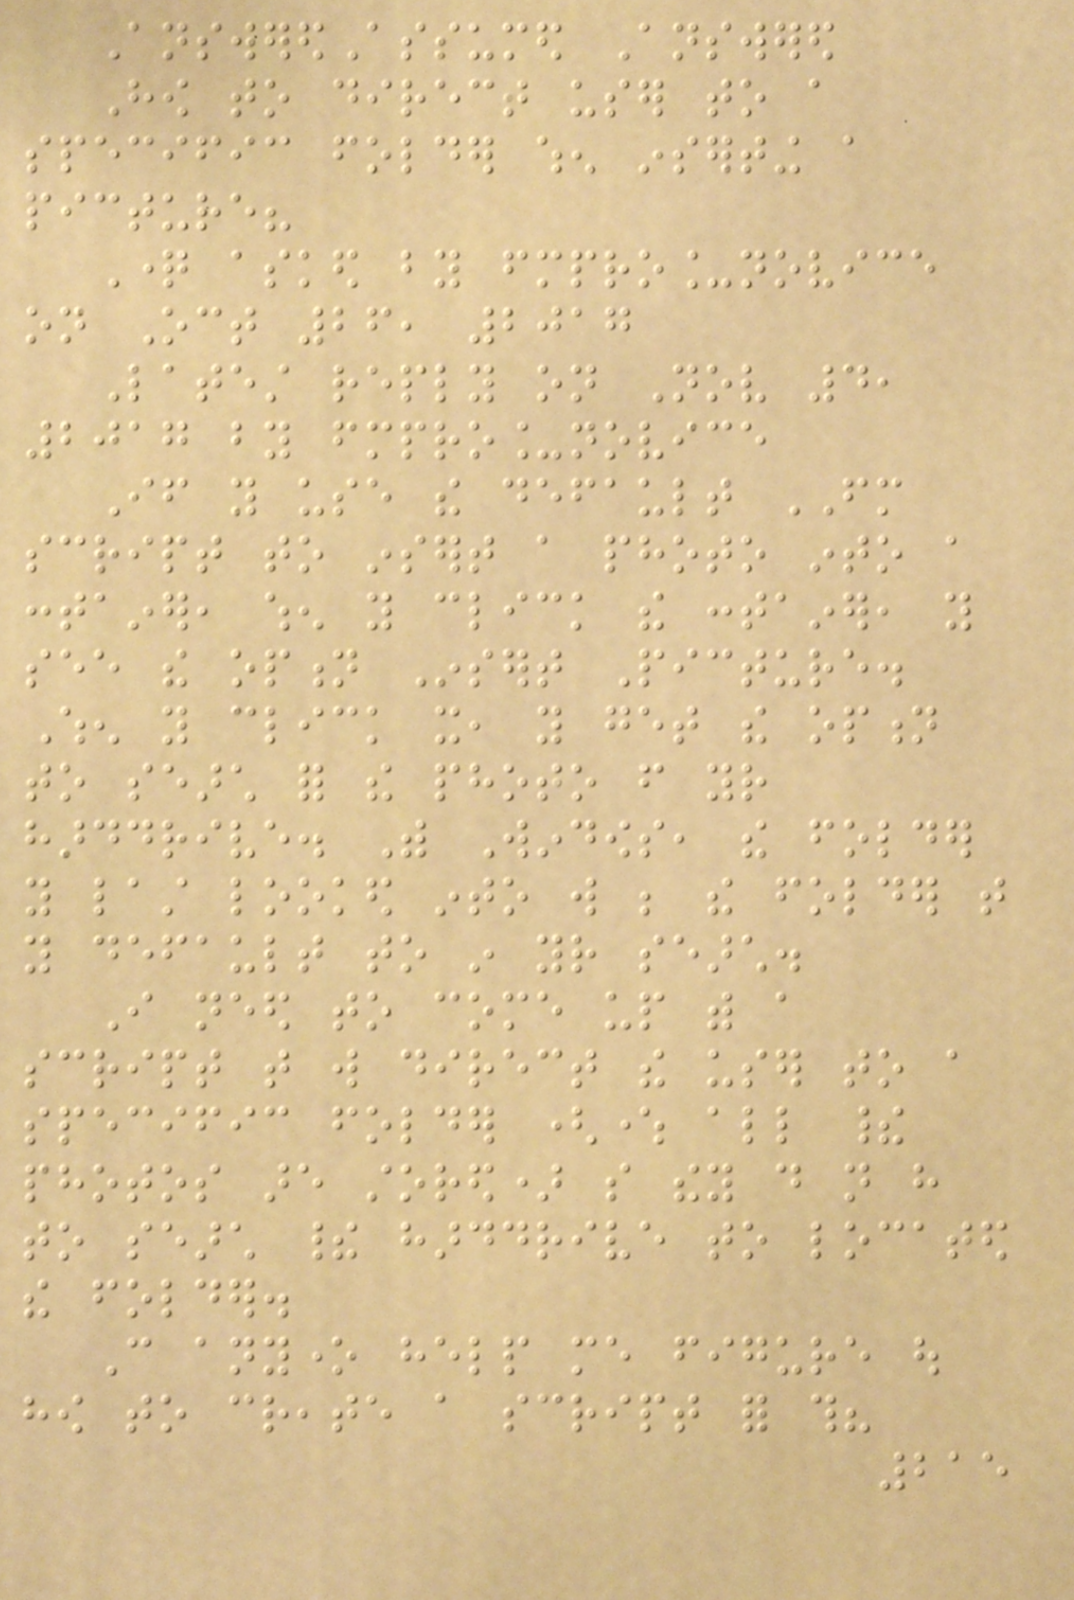AnsweredAssumed Answered
How to direct user to a
specific folder when inserting a
picture?
Question asked by fmpro_novice
on Oct 26, 2017
Latest reply on Nov 4,
2017 by fmpro_novice
If you use the default FM
script to insert a photo into a
container, when you click the container, you
see the option Insert Picture.
When you click it, you get the option
to search for the photo from your
harddrive. With Windows, the folder
you last looked into will be the folder that
you default to in your search.
I need to come up with a
script that will direct the user to a
specific folder (where all their
photos are stored) so they do not have
to search their harddrive to located
the folder.
Can anyone help me figure out
how to create a script for this?
215
